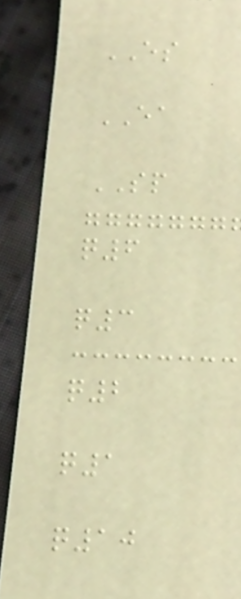ES
EA
SP
q6
q3
q2
q1
q10
